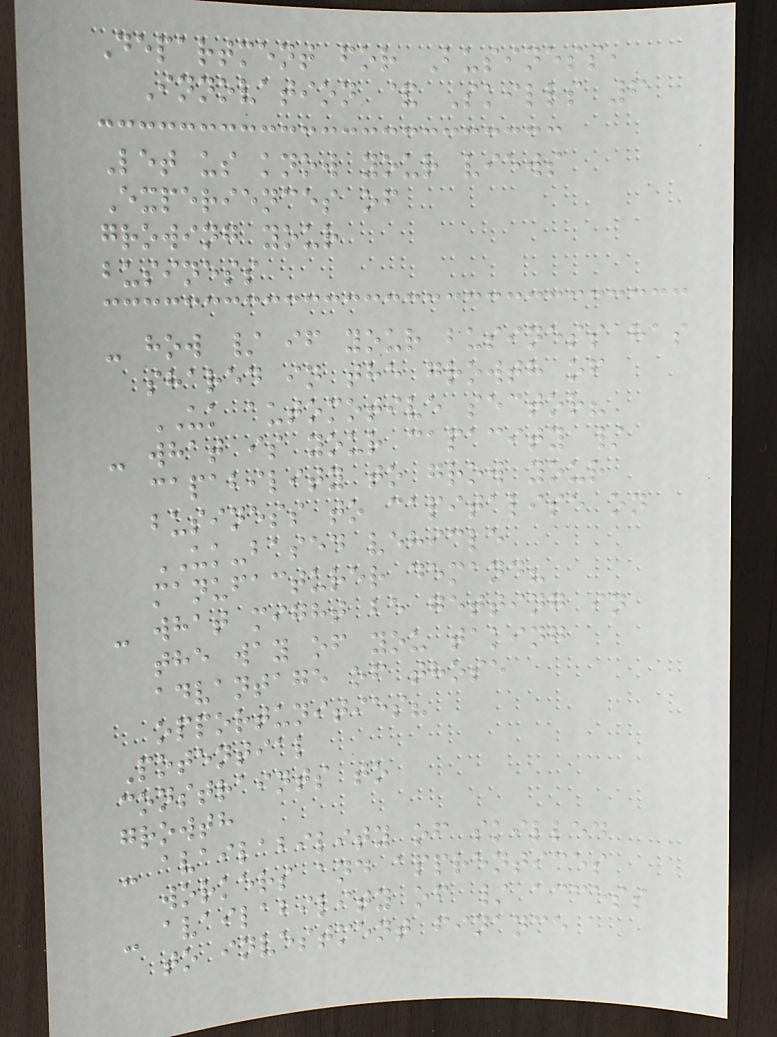Department for Business,
Innovation & Skills 6
Let us know your views
Experiences of
growing your
business
- how / if your business has
shared in the growth of
UK automotive sector?
- what is your capacity /
capability to grow your
business to capitalise on
UK-based vehicle
manufacturer demand?
- what might be getting in
the way of you taking
advantage of those
opportunities?
Potential
constraints to
growth
- availability of skilled
workers and apprentices
- availability of / access
to investment finance
